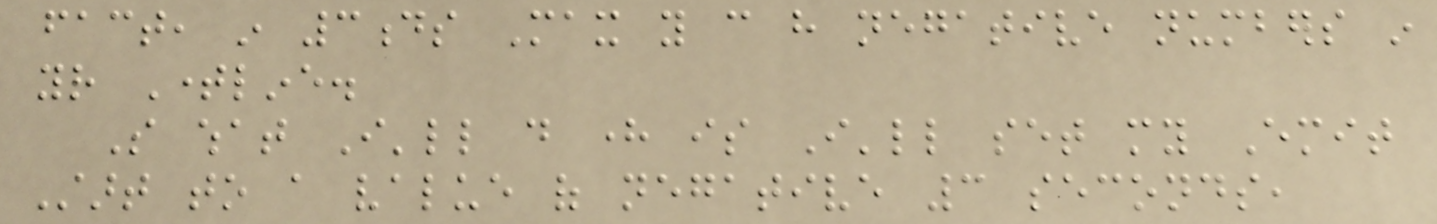fact, in 3ds Max you can have negative numbers in
your Timeline.
So what I'll do here is I'll set my Emit
Start to a value of negative 3 seconds,
